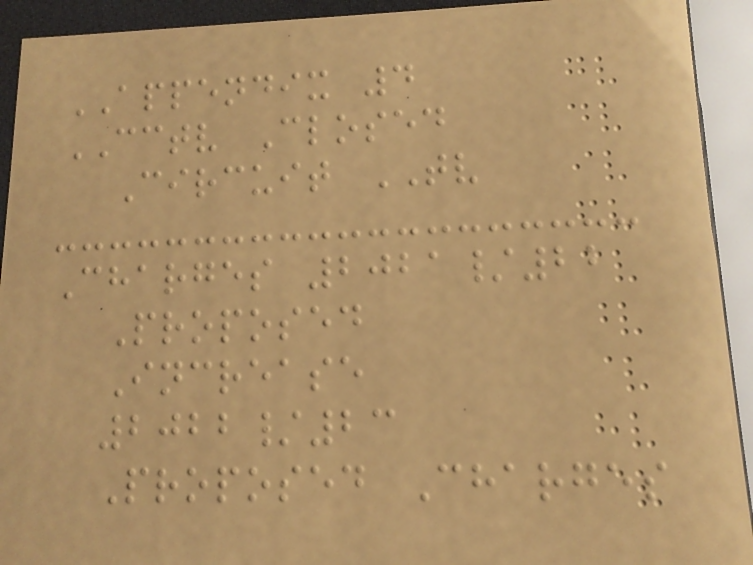APPENDIX 4
CCTV Closed
Circuit TV
Charges 2021/22
Proposed
Increase
2022/23
Proposed Charges
